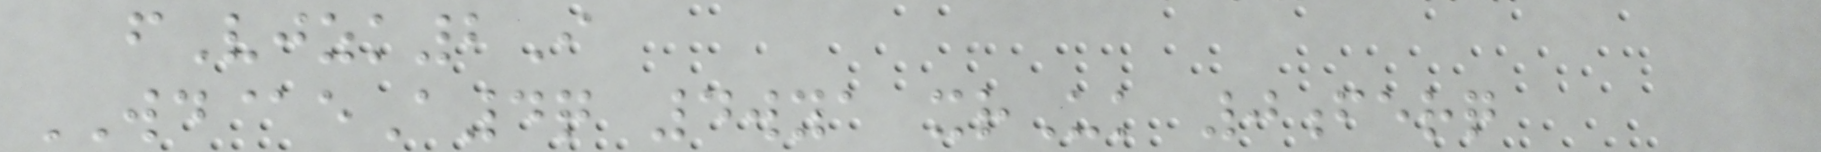fVjzk2I
WD@eA4q 4wya xrUk 0ferq
